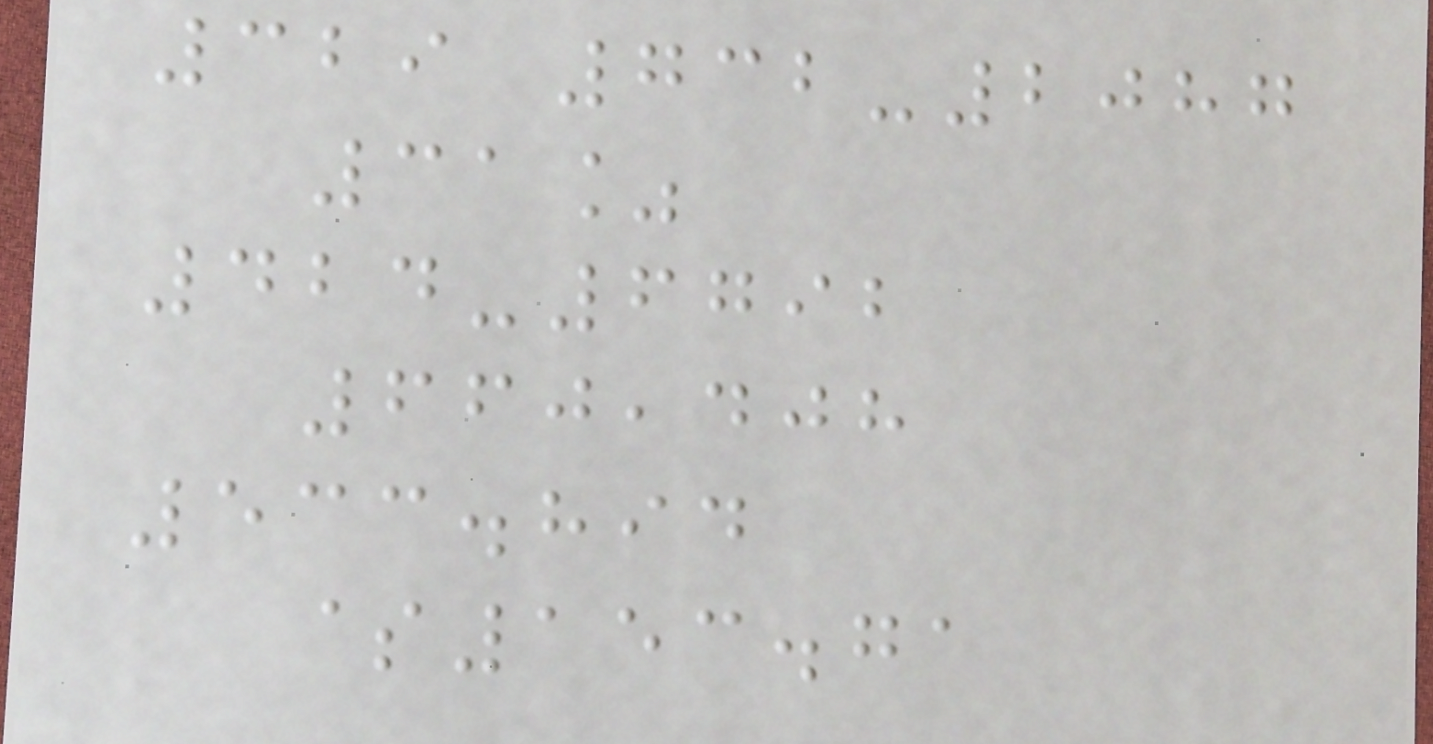329 732-2087
31%
424-6792
660,408
533.894
$153.71
